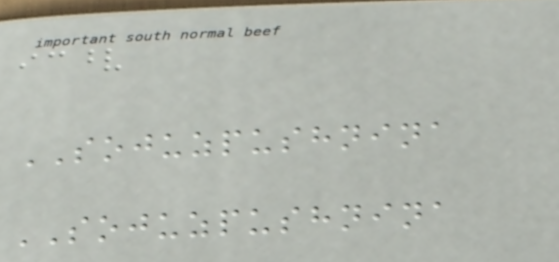SOJUZPUSHNINA
SOJUZPUSHNINA
